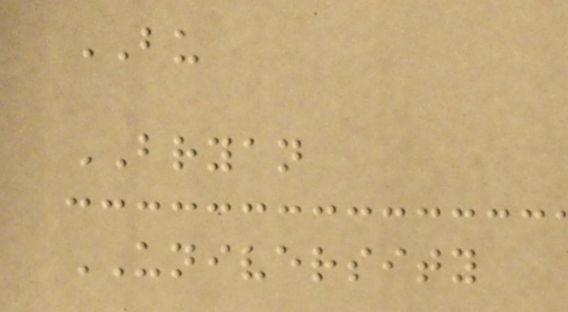BU
BRYAN
UNIVERSITY
